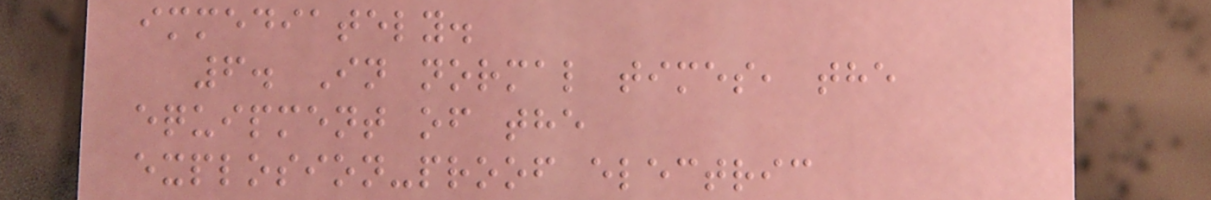immediately.
6. In normal times, the
equipment of the
explosion-proof electric
